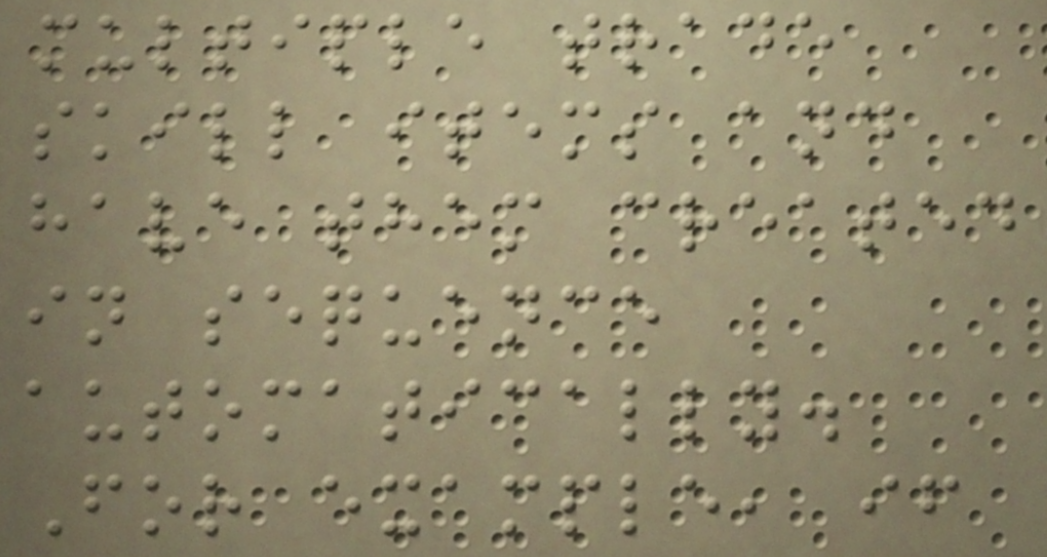multiple trade
skill items and
have them created
in sequence
automatically.
For example, if
